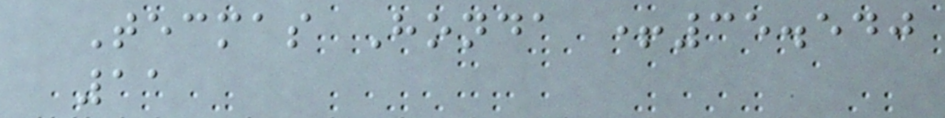Tecmas Honda +35.540
11
